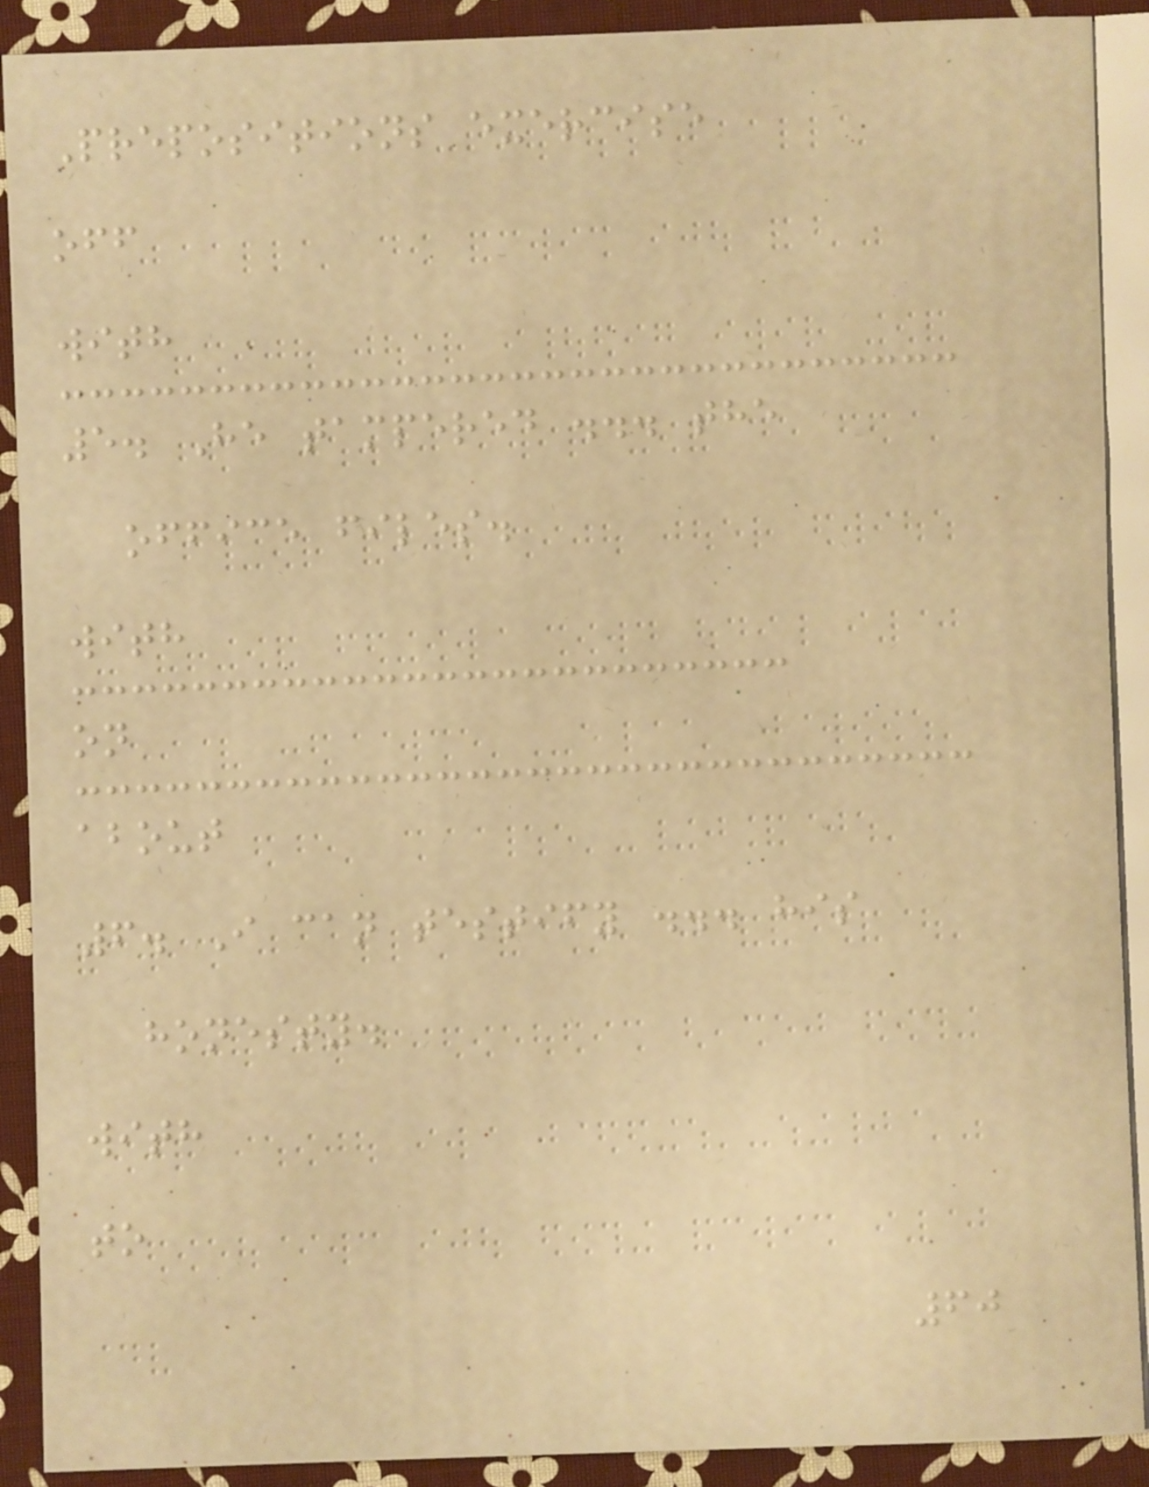Prepositions exercise
off
with
5. He tampered ... the
office files.
with
on
about
6. I can testify ... his
honesty.
with
to
60
